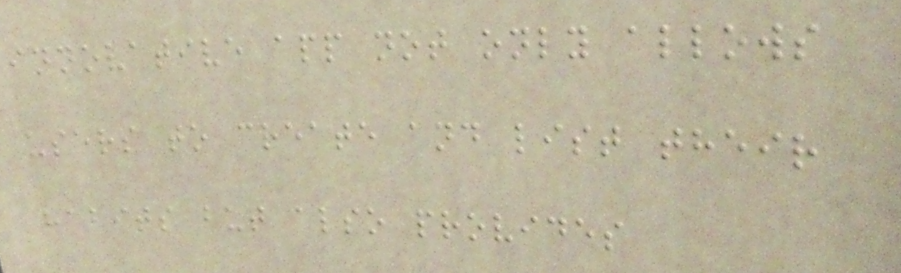innovative app not only allows
users to create and list their
habits but also provides
